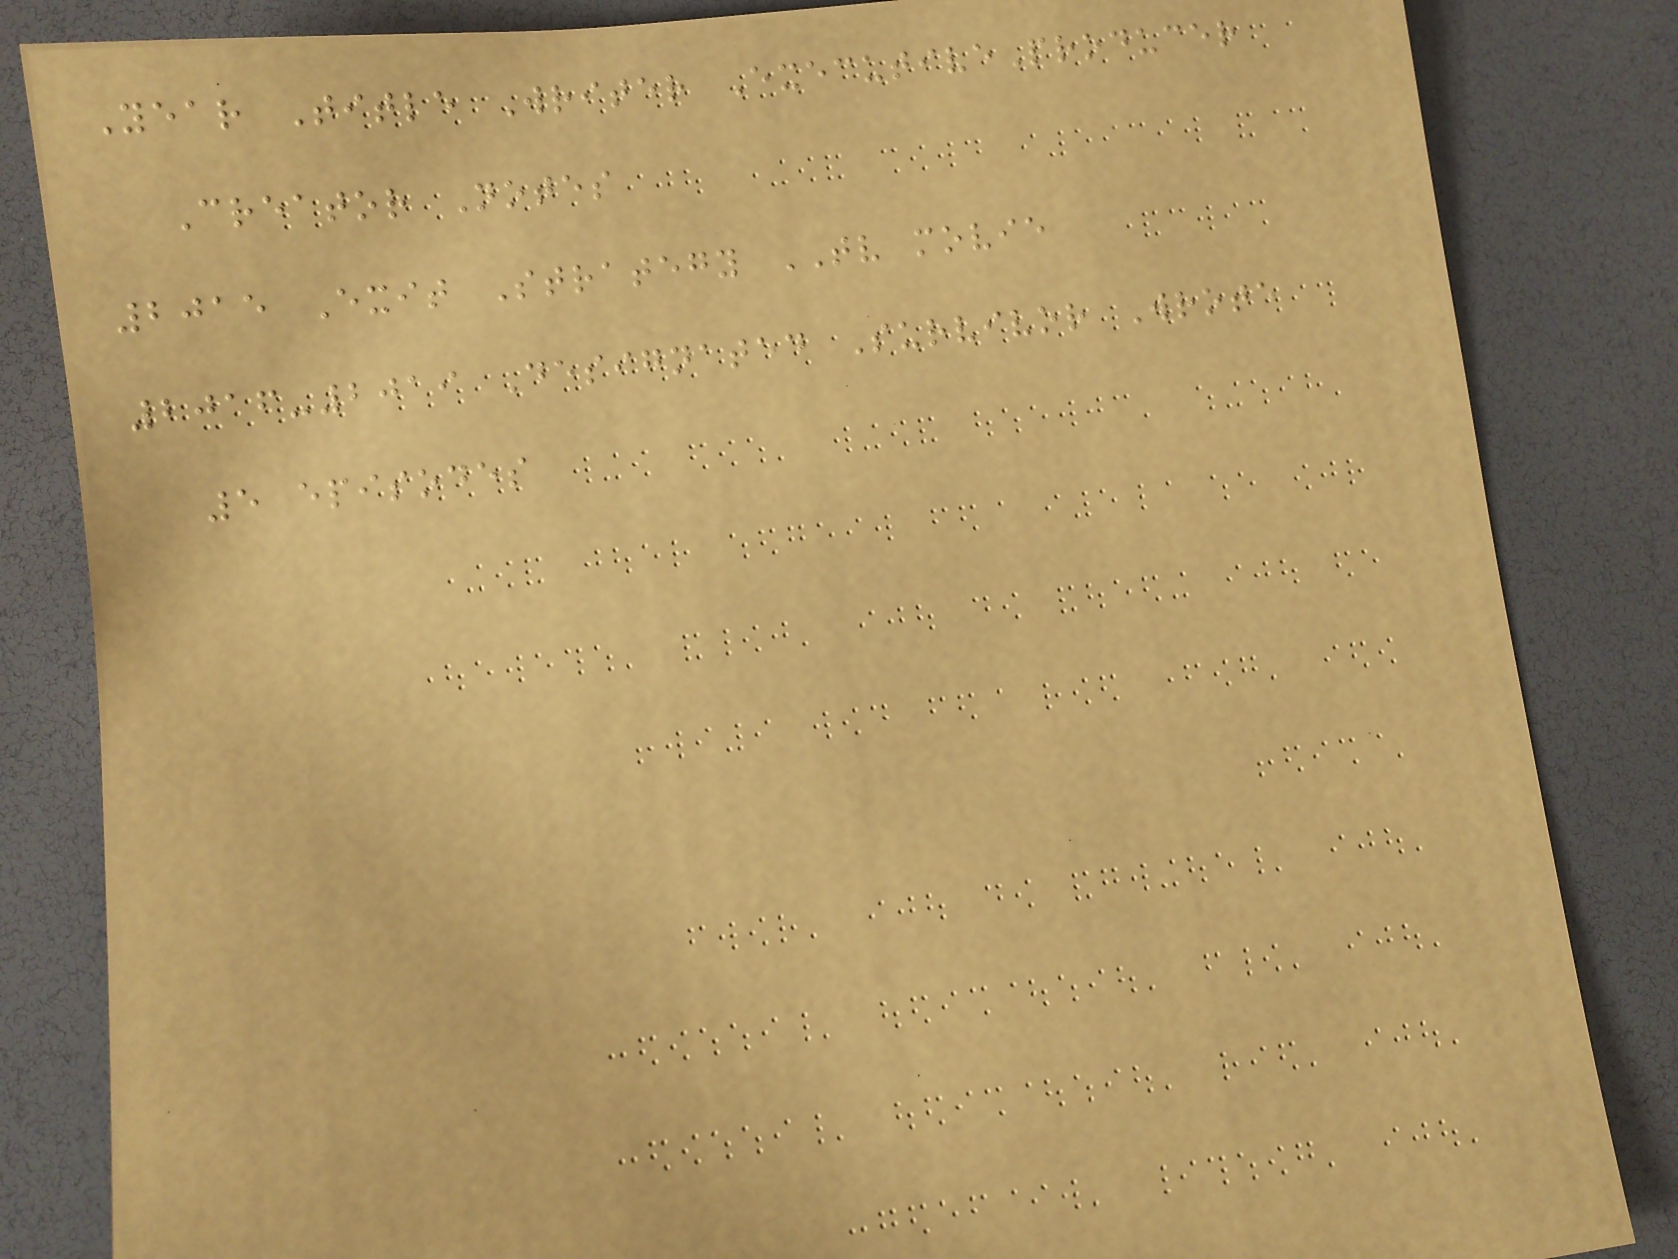Year Title Writer ExecutiveProducer
Creator Notes
2015 Exit Strategy TV movie
2016-2019 Designated Survivor Wrote
5 episodes
